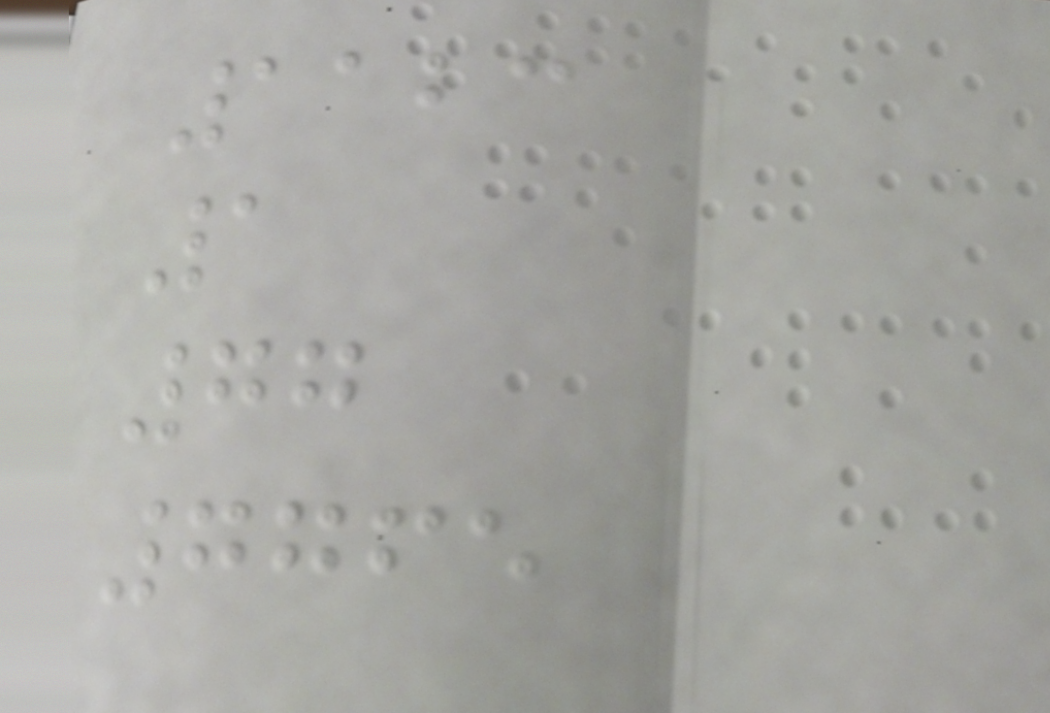1123
1
77
7765
